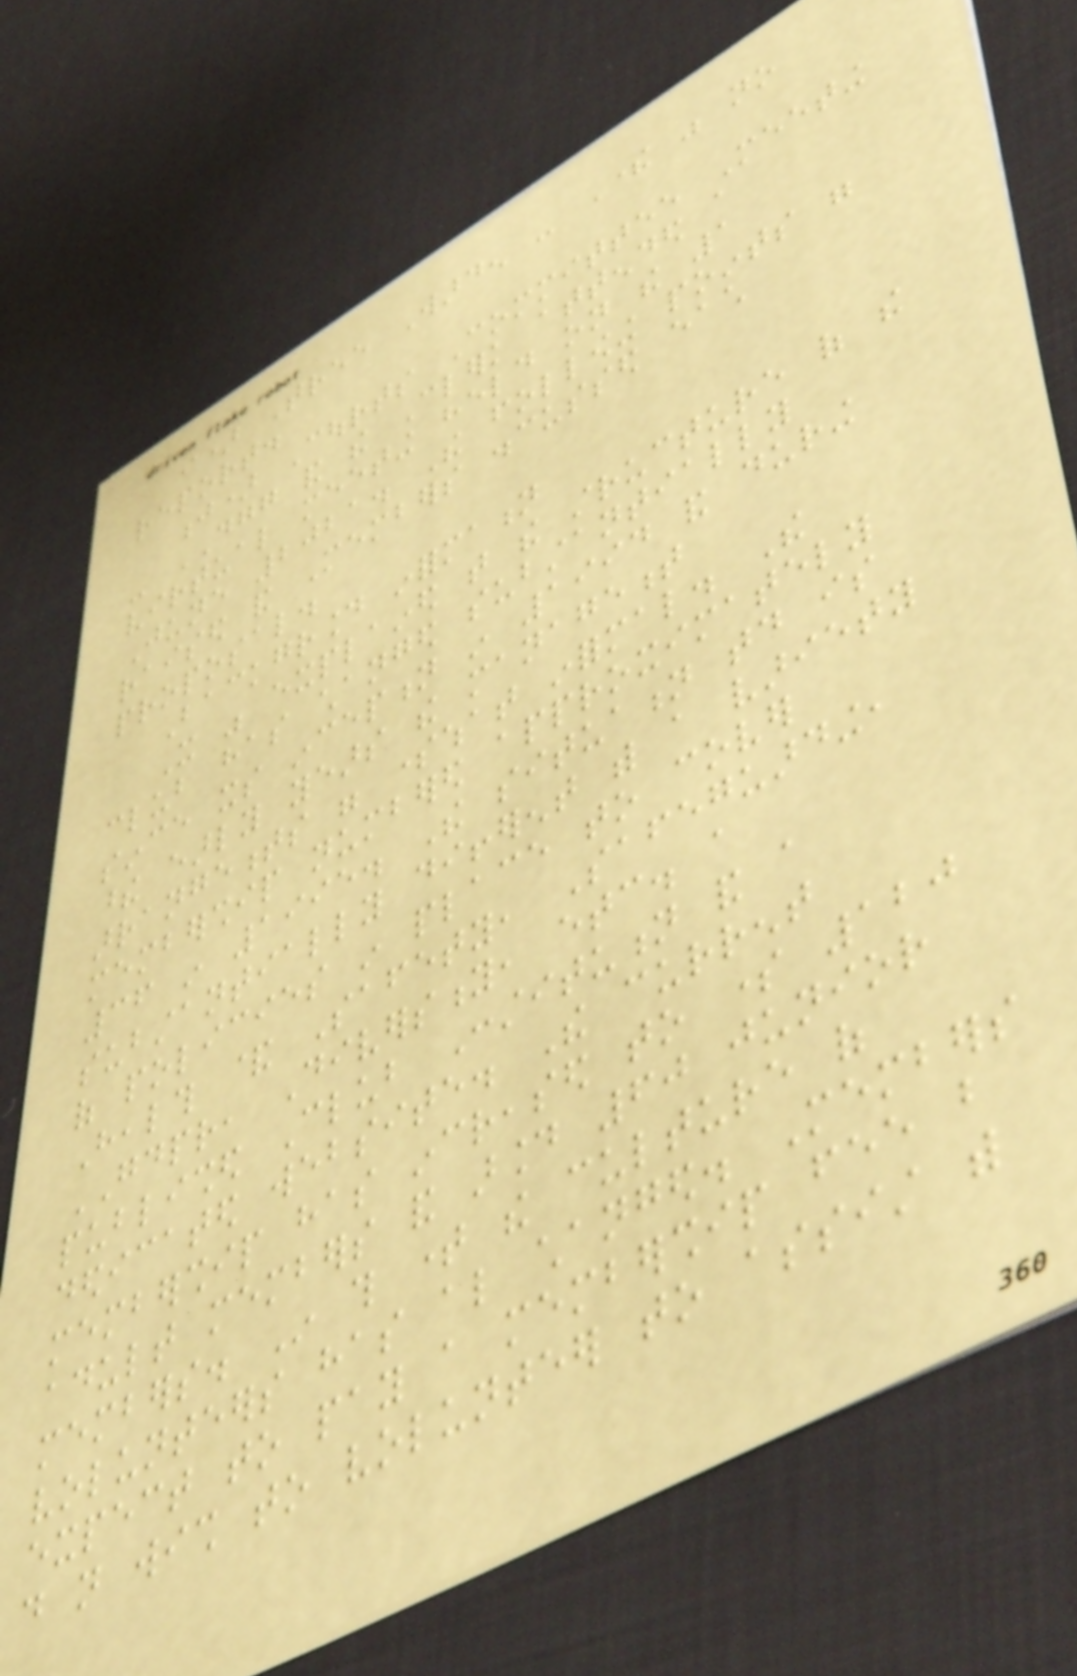i) Tree Warden - There was no
report.
j) Courts Committee Meeting
- DGG and the Clerk attended a
virtual meeting held on the 1
June 2021. The following points were
raised and Members discussed each
proposal.
Background information
It was explained that the structure of the
club has changed substantially
since its inception in 1994 and during
these early years the management
arrangements were somewhat informal. The
membership numbered approximately
36 in 1995. The situation today is
substantially different with a variety
of policies in place to cover
Health & Safety, Safeguarding,
GDPR, Diversity, etc. a
published Club Constitution and a
dedicated website. The current
membership has increased to some 120
adult members and around 60 junior
members. In this time the culture of
volunteers has also changed. Members
expect to pay a membership fee but
do not wish to volunteer to assist with
